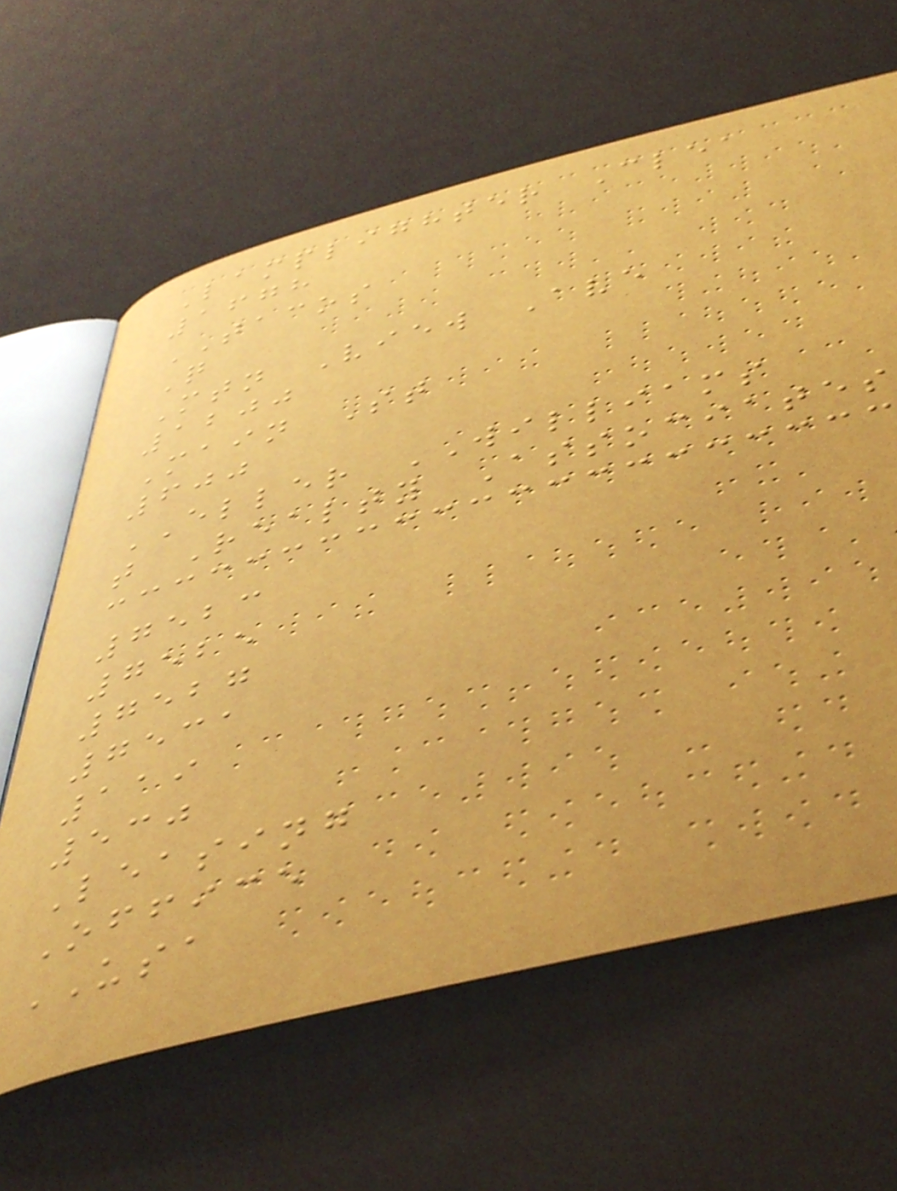Lamplighter Clea
1678
TACOS
Q
Mtn View Ave
1200
Main St
600
ELLER WILLIAMS
t Realty Associates
7523
7525
7527
7531
119
530
Leasing
Office
USA
